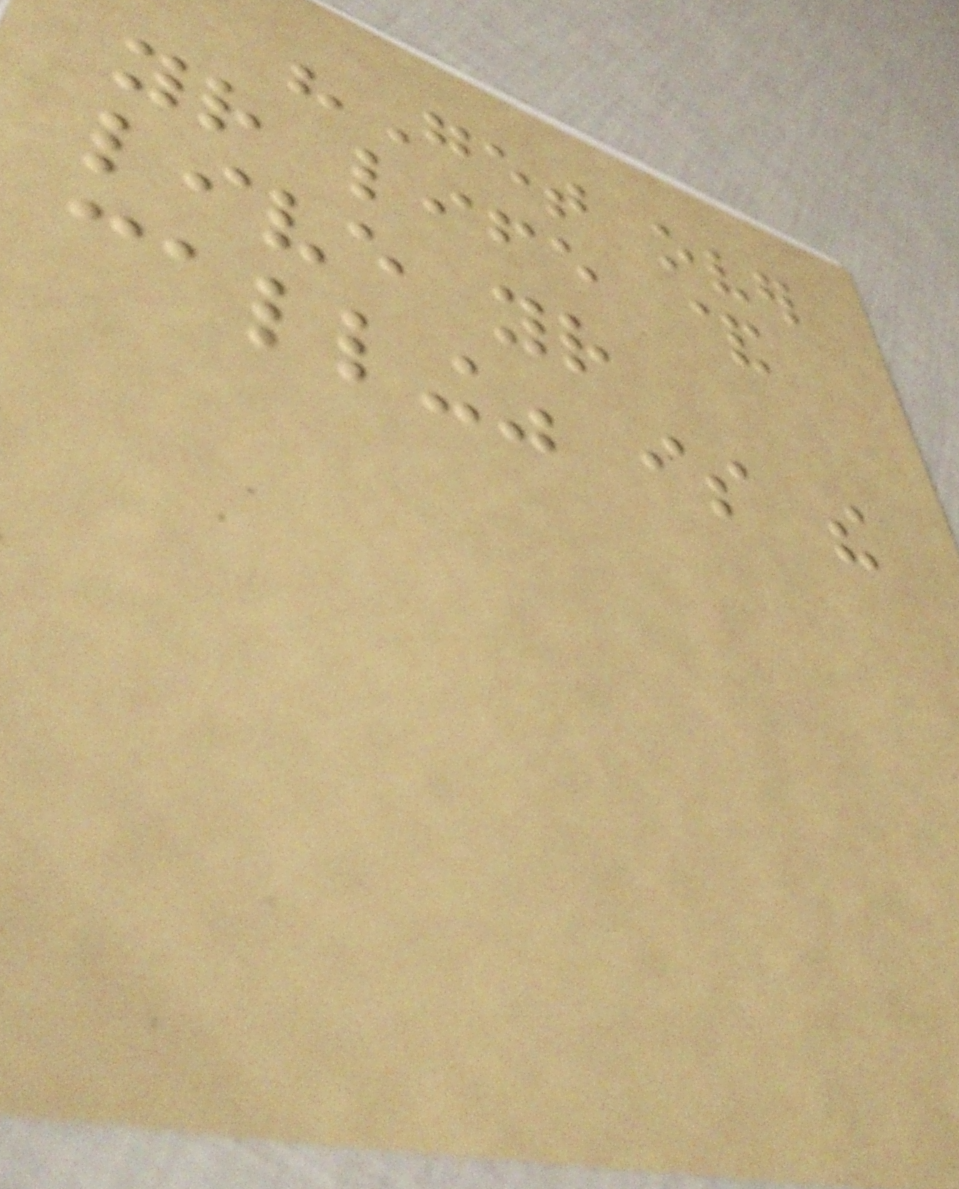"Get over
your life &
live your
calling" is the
